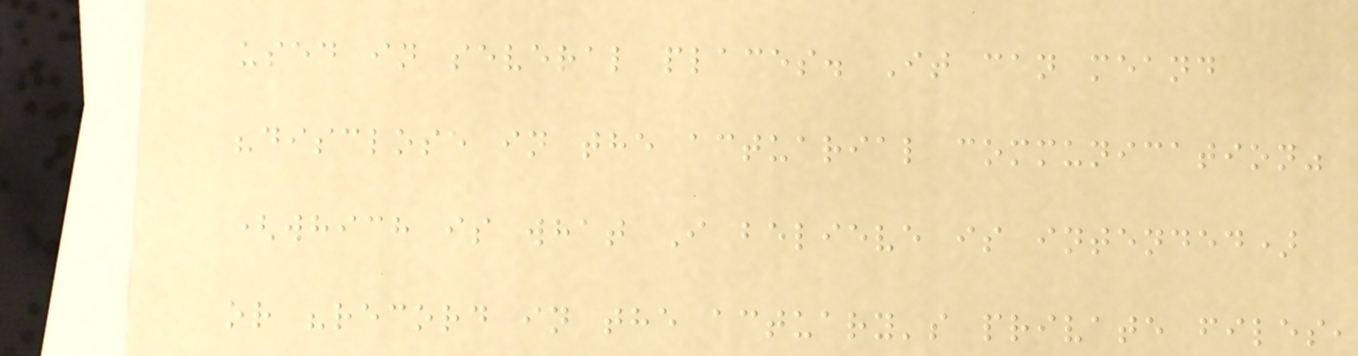used in several places. It can meand
"disclose in the actuarial communication"
(which is what I believe is intended)
or "record in the actuary's private files,
